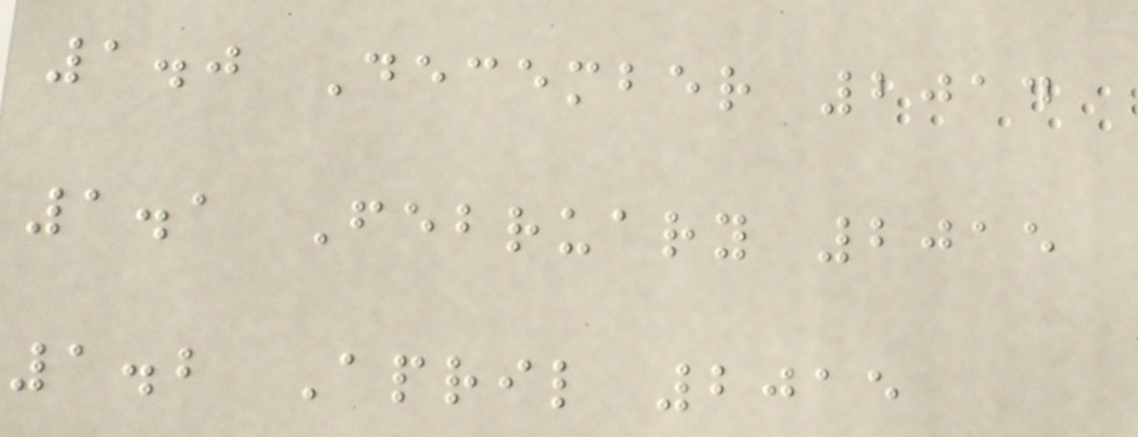1.0 December 2014
1.1 February 2015
1.2 April 2015
